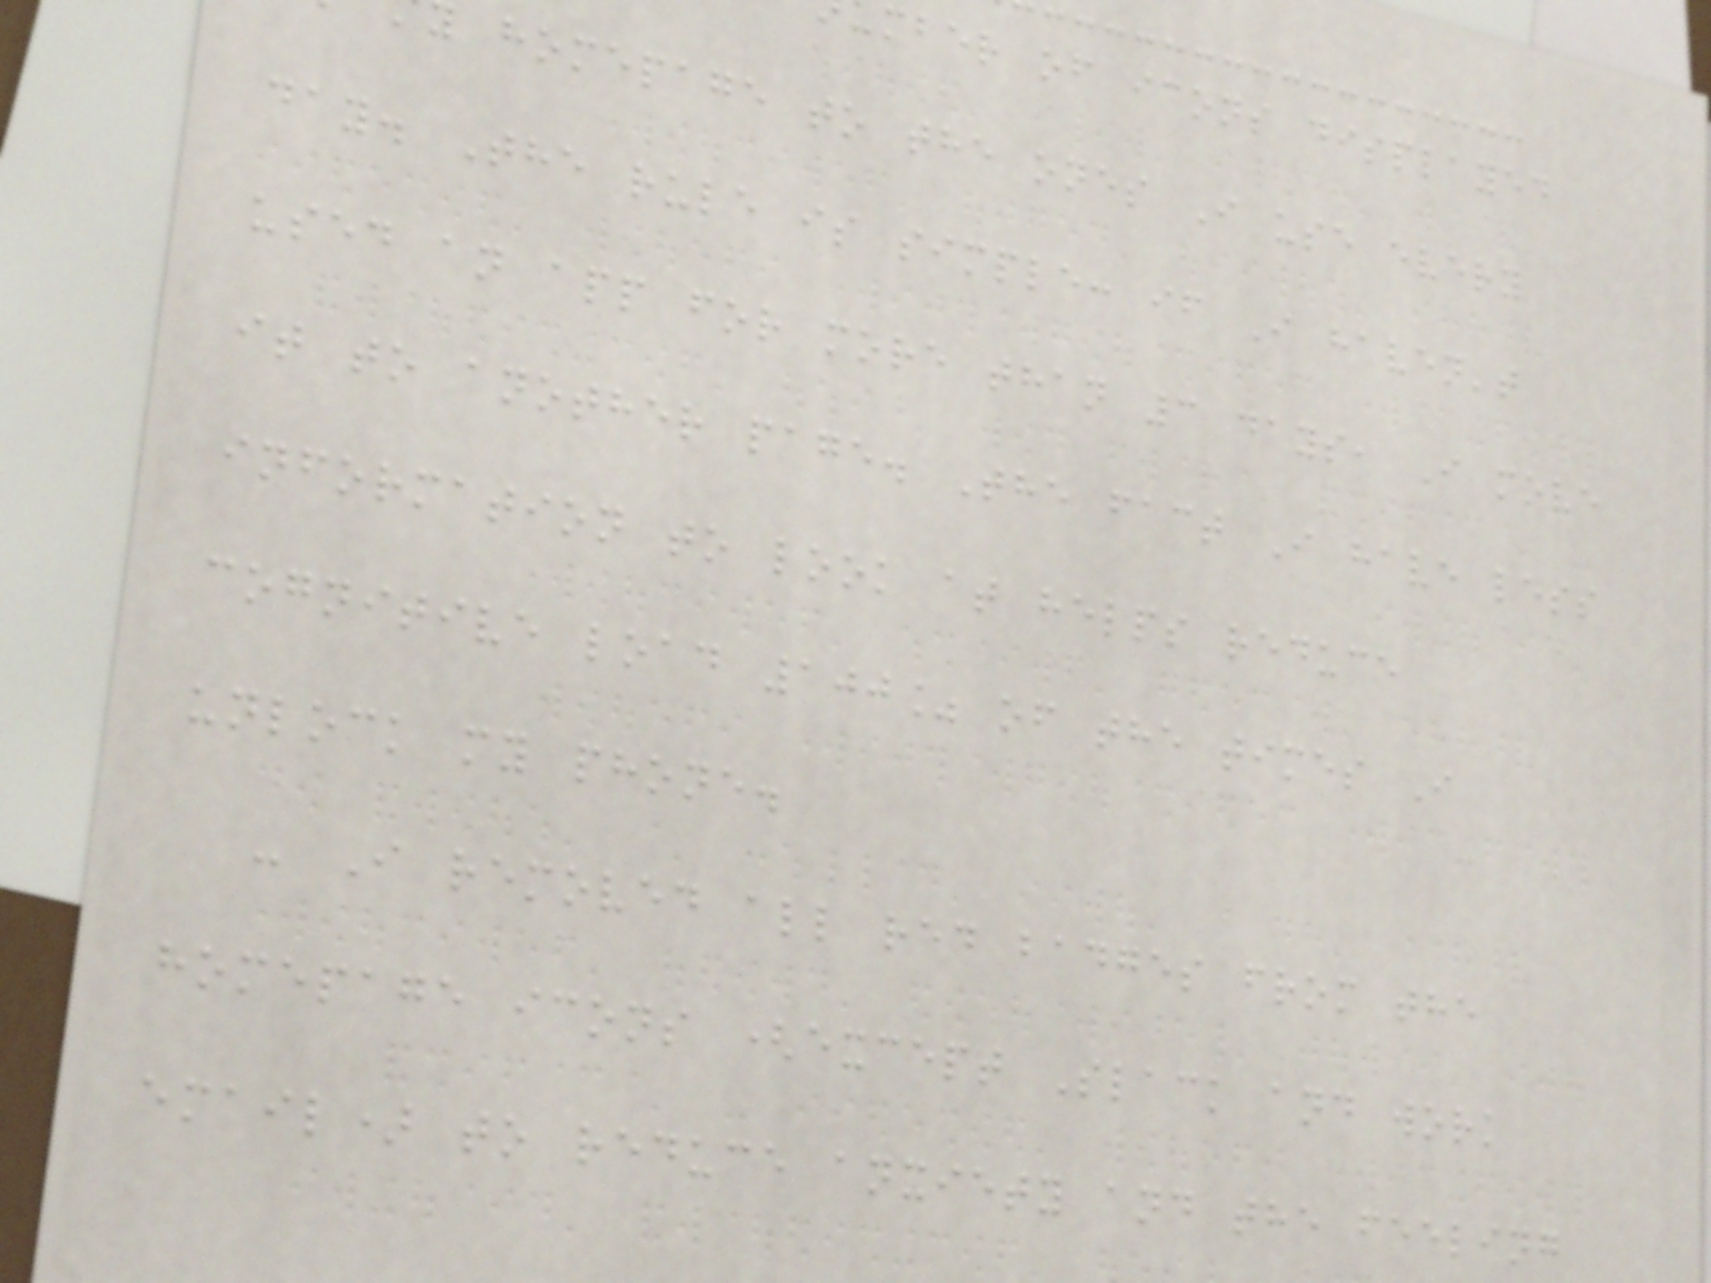mber of icons displayed
homepage to the ones I use every
day. The rule is simple: if I haven't
used an app for more than 3 days, I move
it to another page. The fact I have less
information to look at helps reduce
cognitive load 100% of the times I
unlock my phone.
- I removed all red badges from the
homepage icons (except Slack and work
email) to reduce anxiety and the feeling
